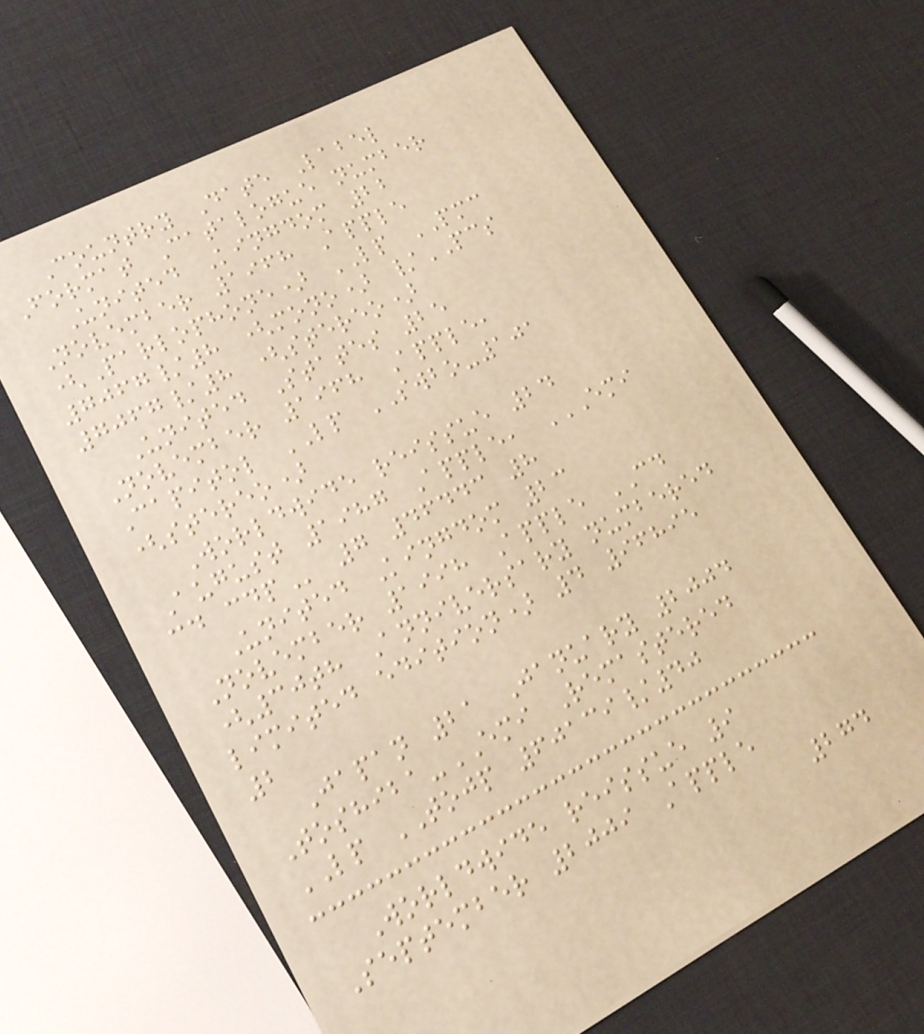Country Date Label
Format Catalogue number
United Kingdom 22
November 1968 Apple
(Parlophone) LP PMC
7067/8 (mono) /PCS
7067/8 (stereo)
United States 25
November 1968 Apple,
Capitol LP SWBO-101
(stereo)
Worldwide reissue 24
August 1987 Apple, EMI
CD CDP 7 46443 8
United Kingdom 23
November 1998 Apple CD
(30th Anniversary numbered
limited edition) 4 96895
2
Japan 21 January 2004
Toshiba-EMI Remastered
LP TOJP 60139/40
Worldwide reissue 9
September 2009 Apple
274
